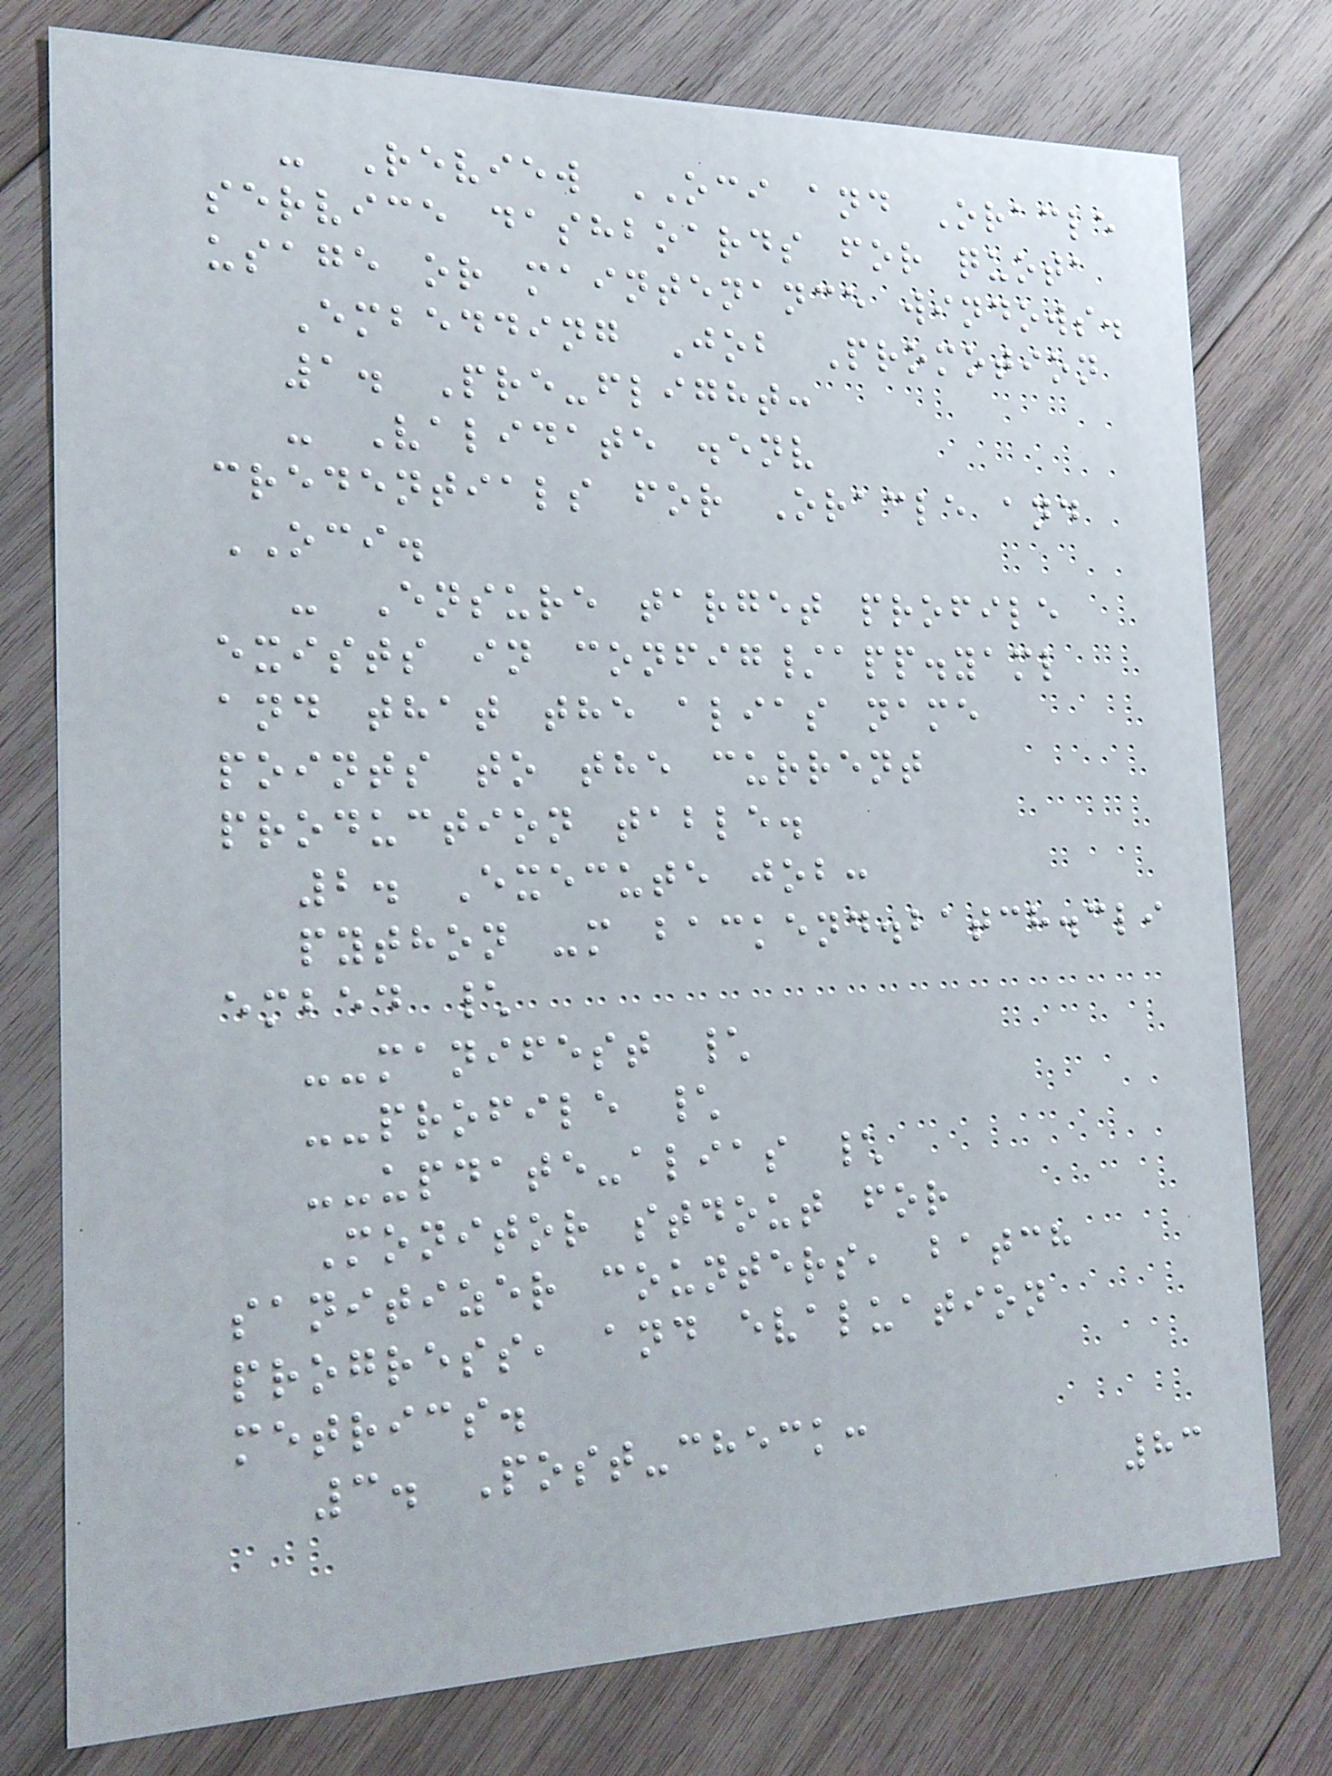- Review OCI and Oracle
service dashboards for quota
usage or maintenance windows.
Embedding Job Promotion
1. Pre-flight:
- Validate .env
credentials for Oracle and
OCI.
- Ensure target profile
exists in config/app.yaml
and that the alias name
points to the current
production table.
2. Execute job:
python -m backend.batch.cli
embed \
--manifest \
--profile \
--update-alias \
Monitor stdout for
sanitizer counters, batch
progress, and evaluation
metrics.
3. Post-check:
83
